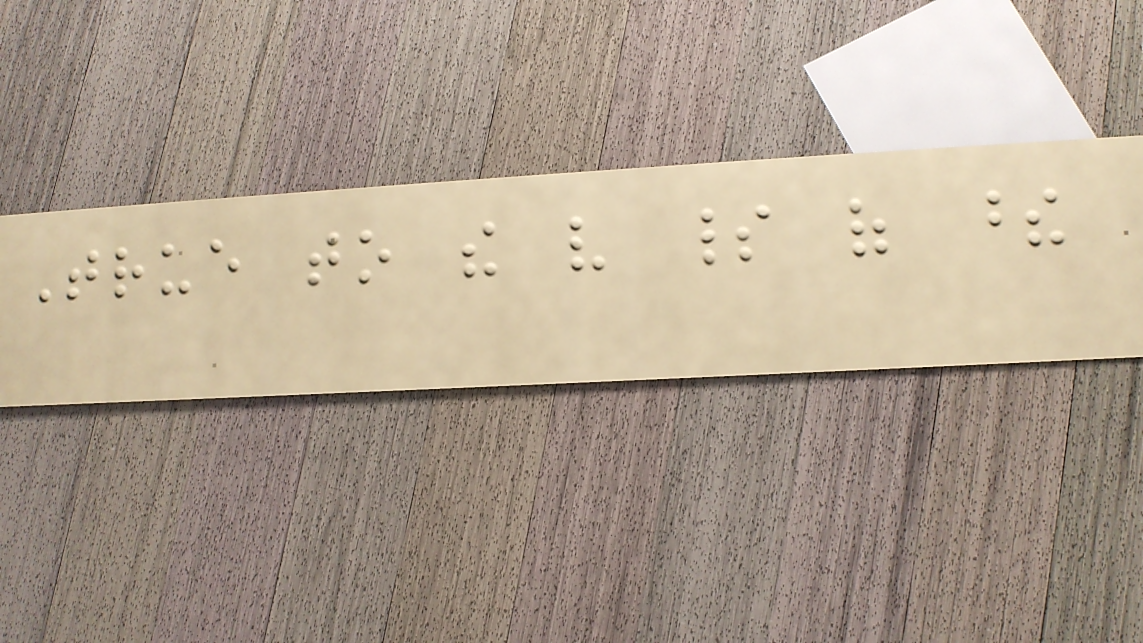True to the very spirit of these
